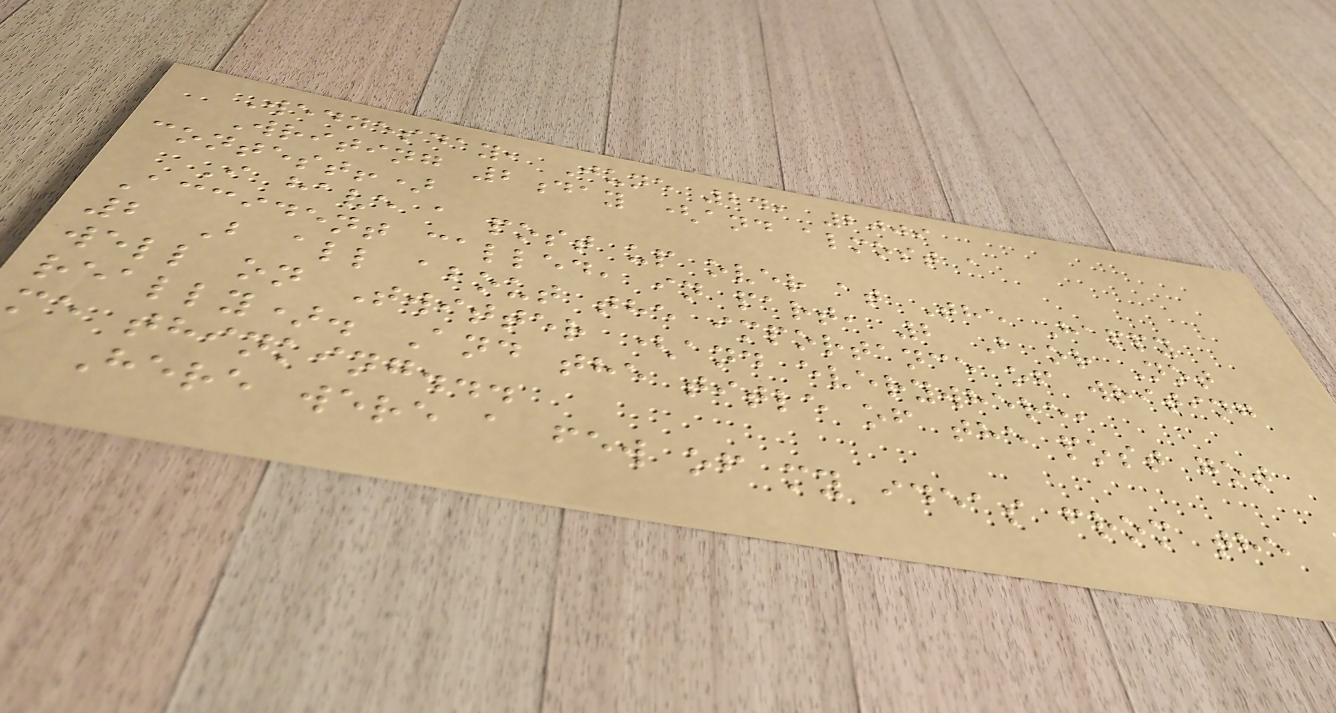Wednesday, June 24, 2009
Writing 2day (and almost a
contest!)
I have a post up over at The Happy
Accident called, in part, 2 B or Not
2 B all about the importance of writing
well on Twitter (and everywhere,
really). And the title of the post got
me thinking...
Here were a few of my ideas from the
